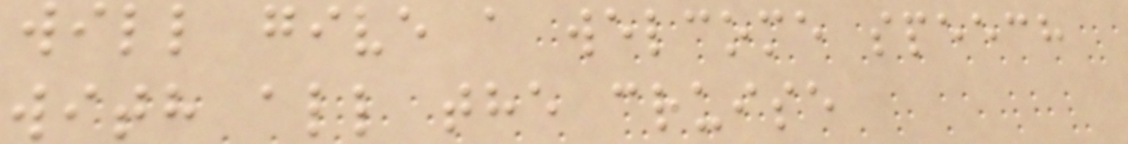will give a welcome speech
with all the cruise
